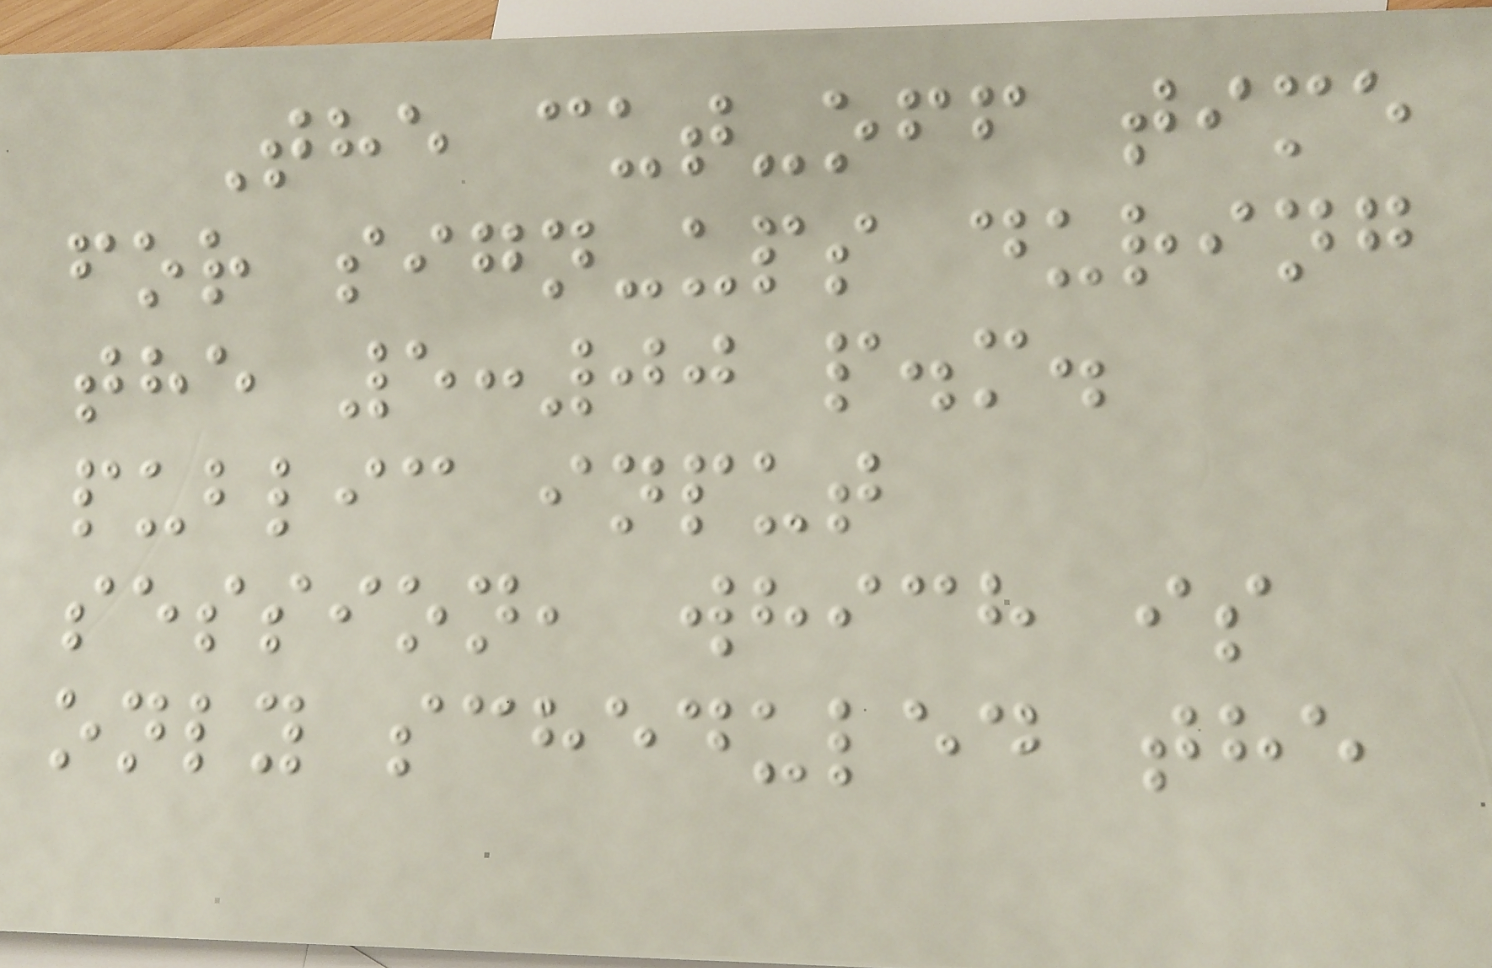The cut-off time
for sign-ups during
the 5:00 p.m.
public input
session, which is
only scheduled the
